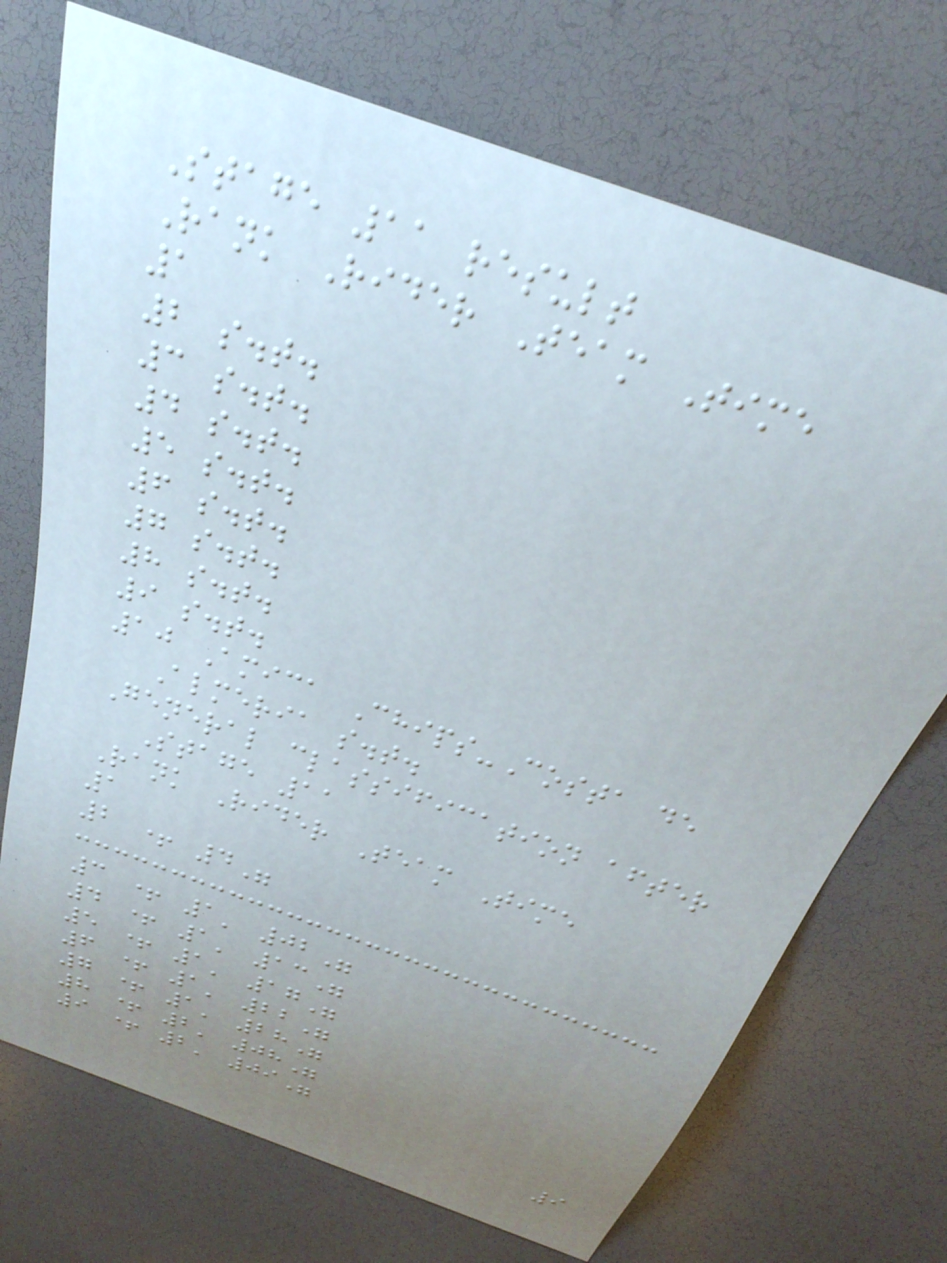Stage 11 result
Rank Rider Team Time
1
2 s.t.
3 s.t.
4 s.t.
5 s.t.
6 s.t.
7 s.t.
8 s.t.
9 s.t.
10 Amica Chips-Costa de
Almeria s.t.
General classification after
Stage 11
Rank Rider Team Time
1
2 + 4"
3 + 1' 02"
4 + 1' 13"
5 + 1' 17"
6 + 1' 22"
7 + 1' 28"
8 + 2' 08"
9 + 2' 09"
9
